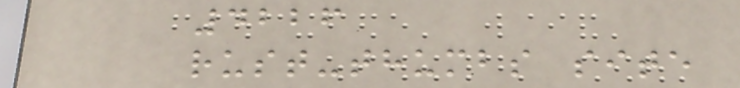4226
rust-thumbs site
